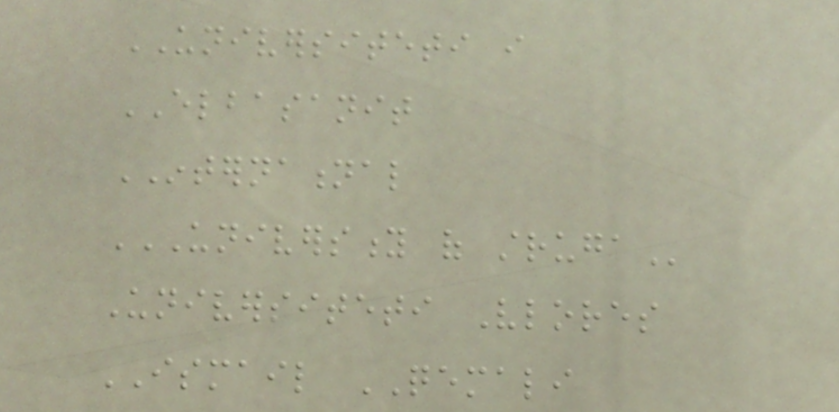UNIVERSITETI i
ELBASANIT
INTERNATIONAL
UNIVERSITY OF STRUGA
Universiteti Vlores
ISMAIL QEMALI
